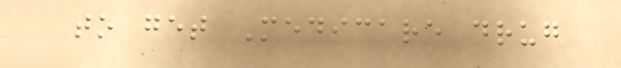to get Medicare drug
